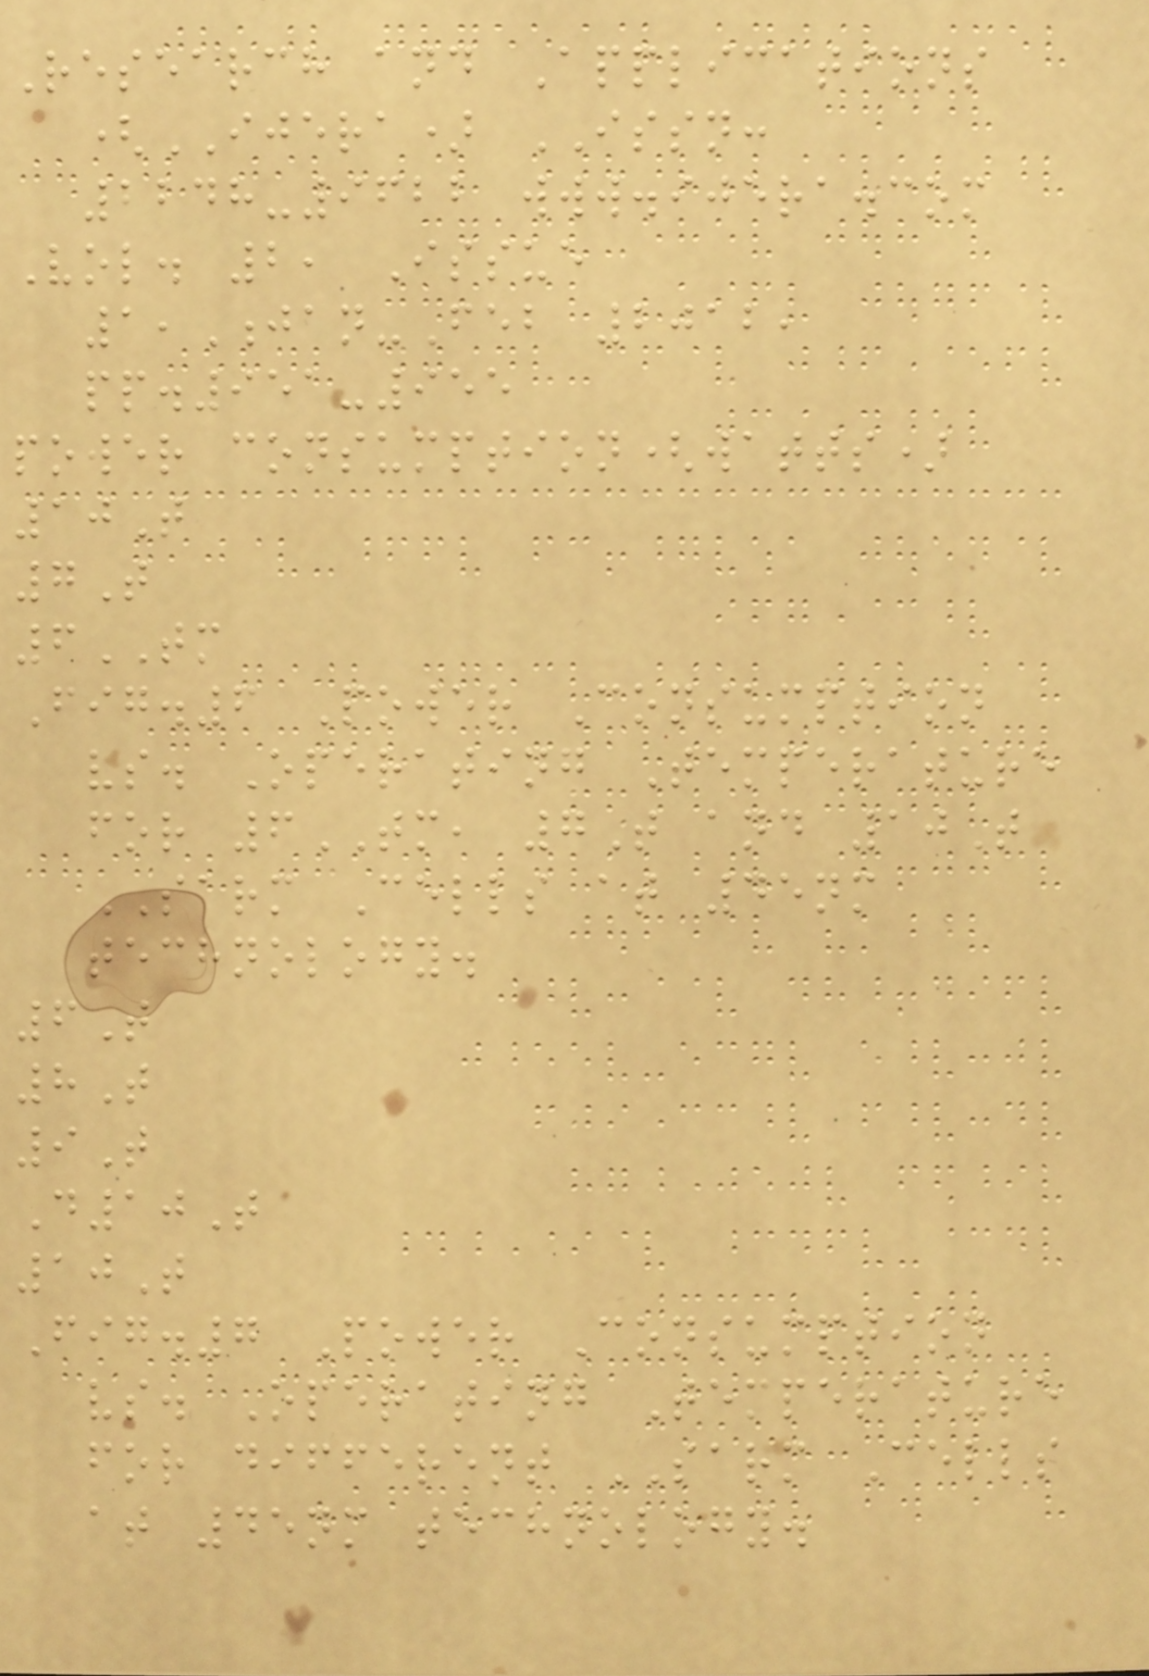Research and Applications
(IJERA) ISSN:
2248-9622 www.ijera.com
Vol. 2, Issue
1,Jan-Feb 2012,
pp.951-955
power consumption(watts)
10T
7T
6TM
Fig.6 Power Consumption
vs. Operating Temperature
for 6TM, 7T and 10T
SARM Cells at 45nm
technology.
6T
8T
9T
D10T
10T
Fig.7 Power Consumption
vs. Operating Temperature
for different SARM Cells
at 45nm technology.
